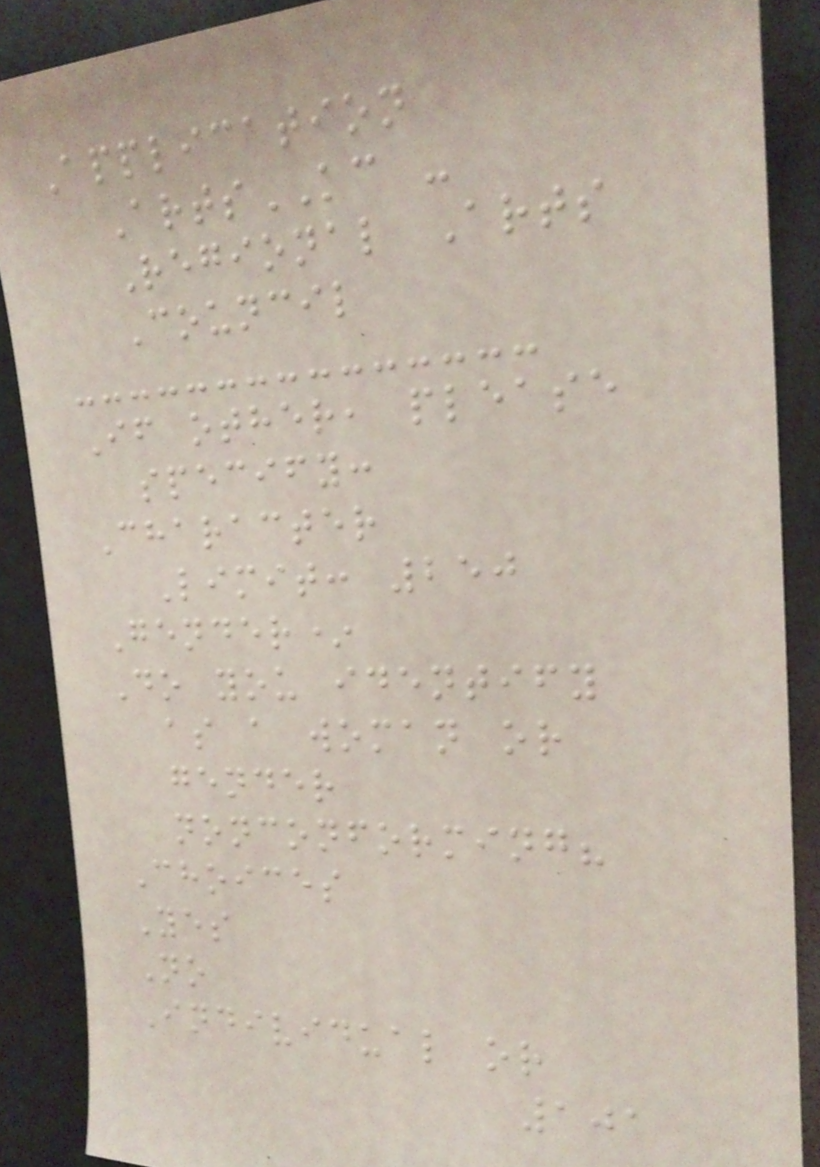Application
ArtsKC -
Regional Arts
Council
If other, please
specify:
Character
Limit: 250
Gender*
Do you identify
as a woman or
gender
nonconforming?
Choices
Yes
No
Individual or
101
